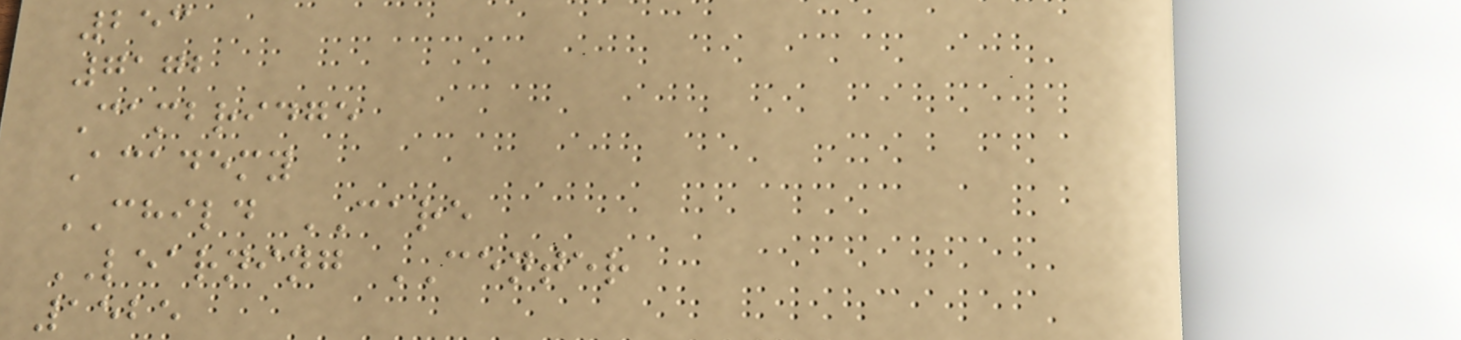253
7172
Cambridge
Academy
CHILD CARE
LEARNING CENTER
1525
